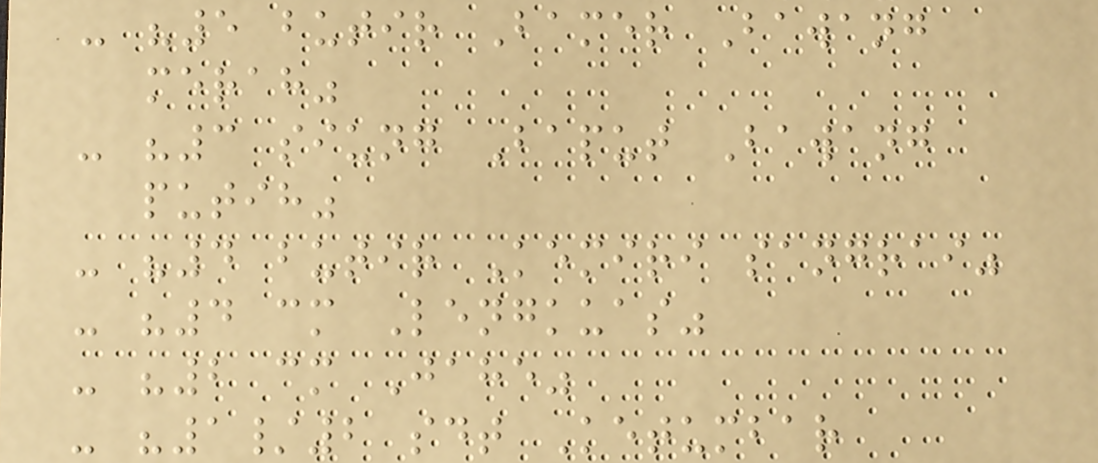- "5 butir Bamer Bawang
merah"
- "3 siung Baput Bawang
putih"
- "4 butir Kemiri sangrai"
- "4 cm Lengkuas"
- "2 cm Jahe"
- "1/2 sdt Ketumbar
